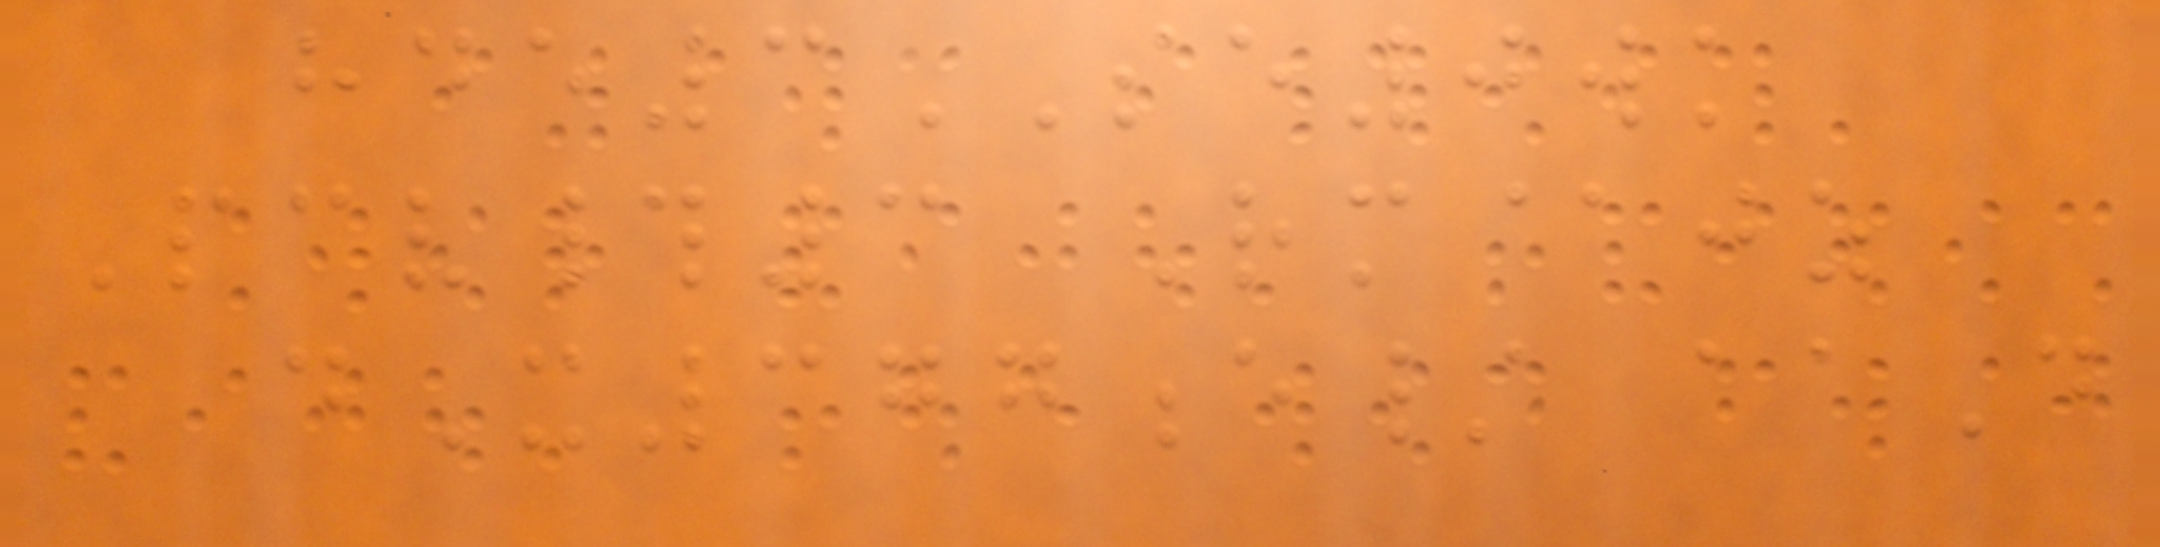hde3SE0wk
Pcv#3 Rm@jz
dX377e/ aaD
